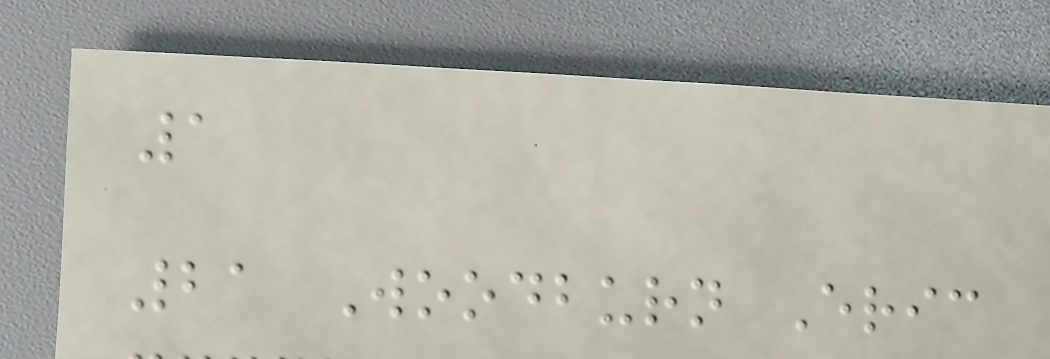1
21 Woodburn Eric
